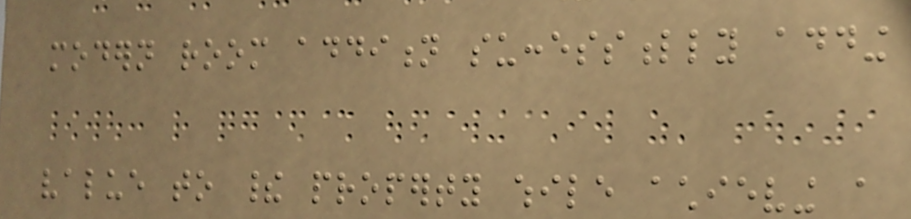modern room addition successfully adding
value to their property while achieving a
